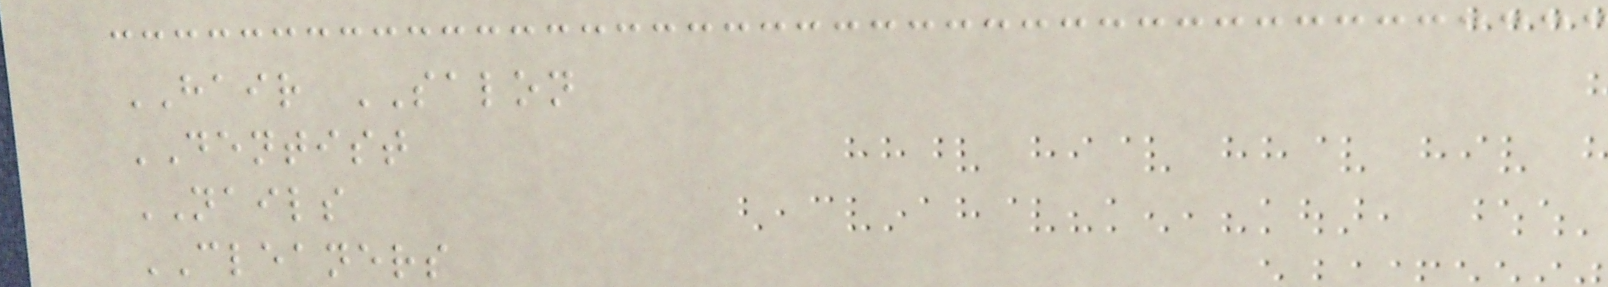HAIR SALON
DENTIST
NAILS
CLEANERS
